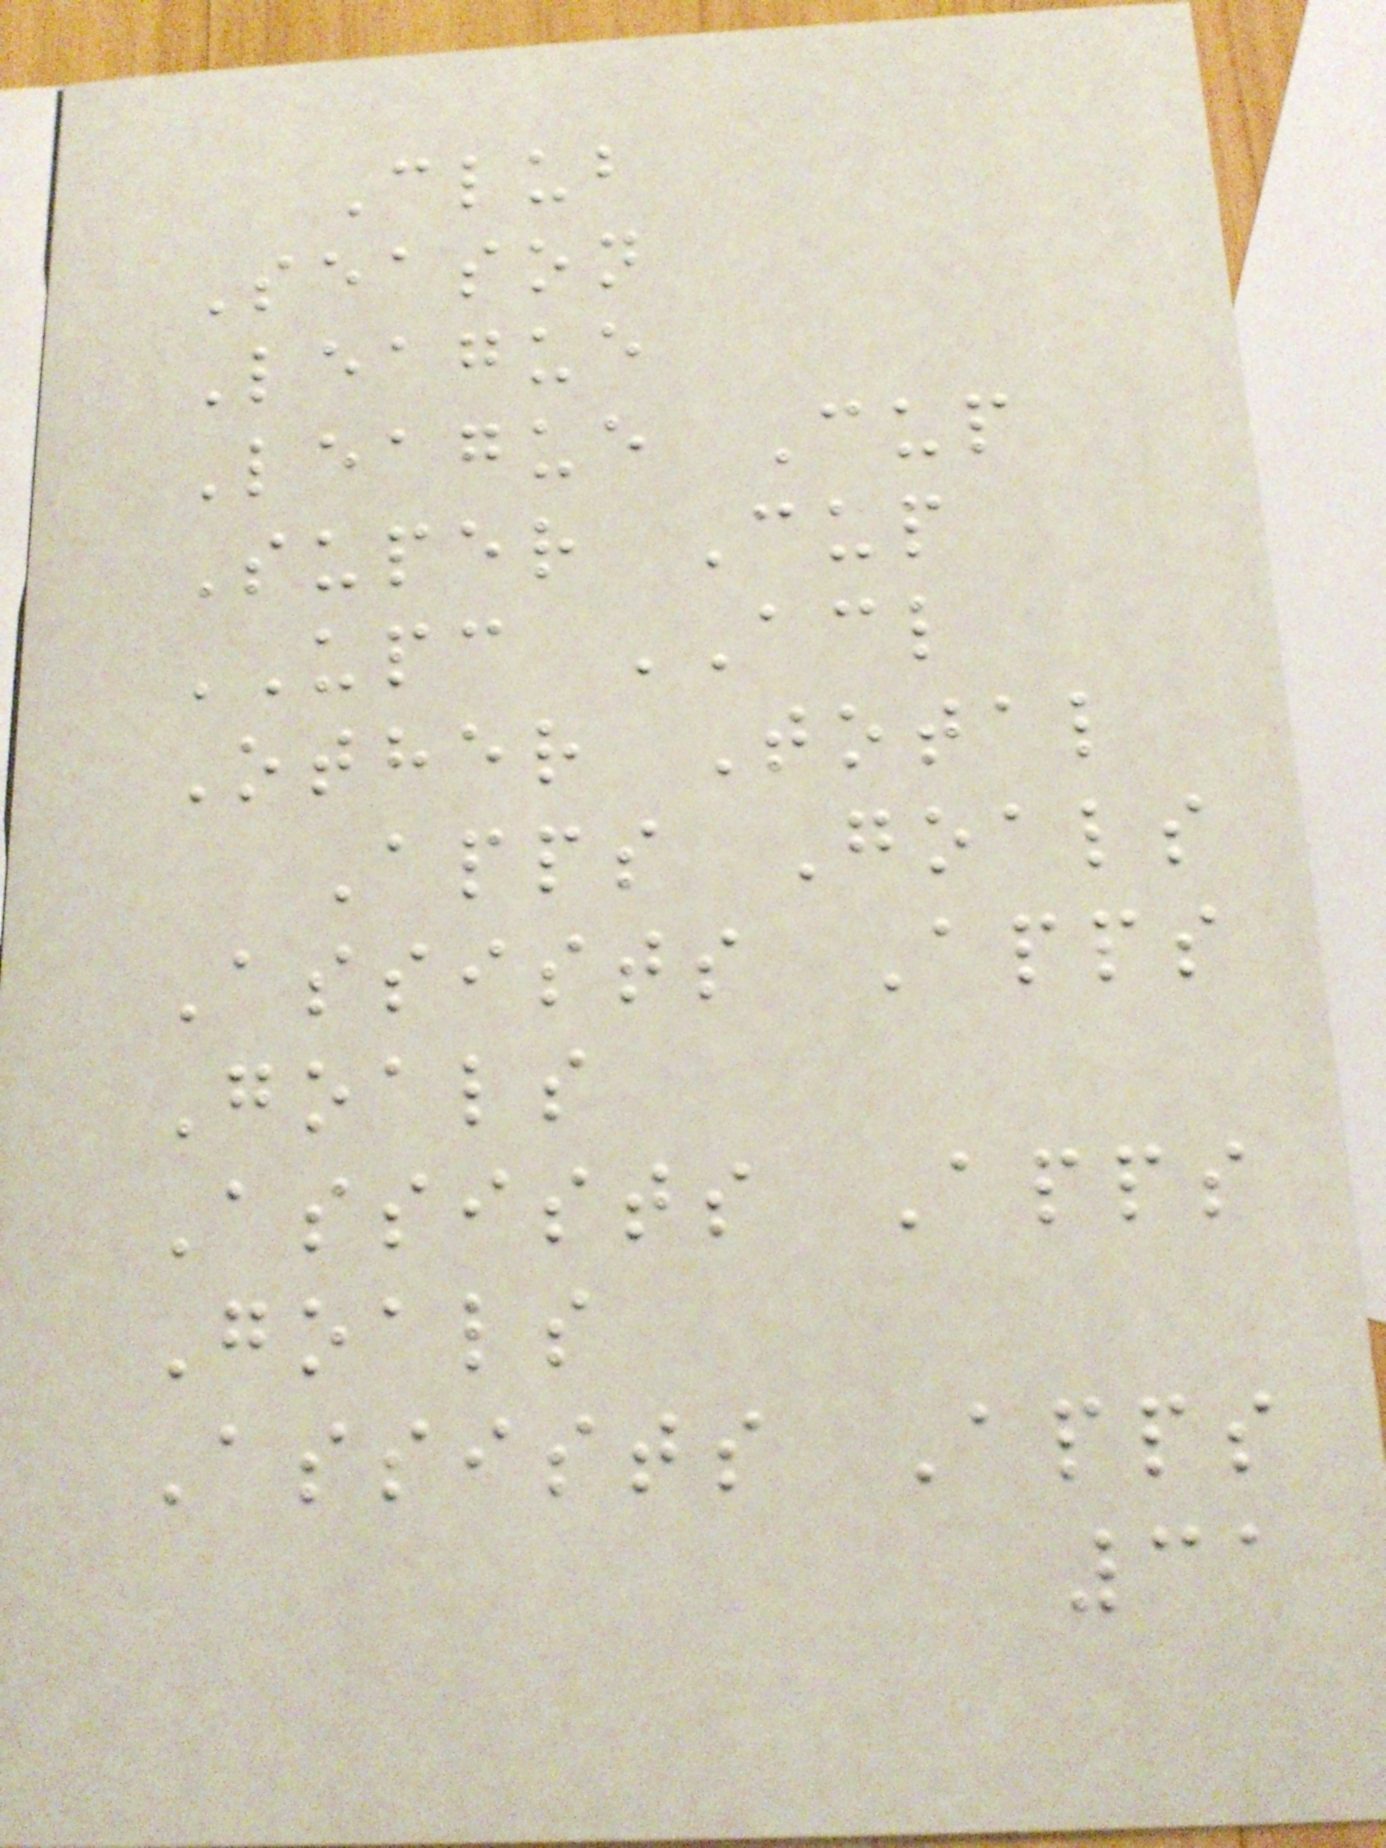Club
Season
League
League Cup
Super Cup
UPC ACL
Other Total
Apps Goals
Assists Apps
Goals
Assists Apps
Goals
Assists Apps
31
